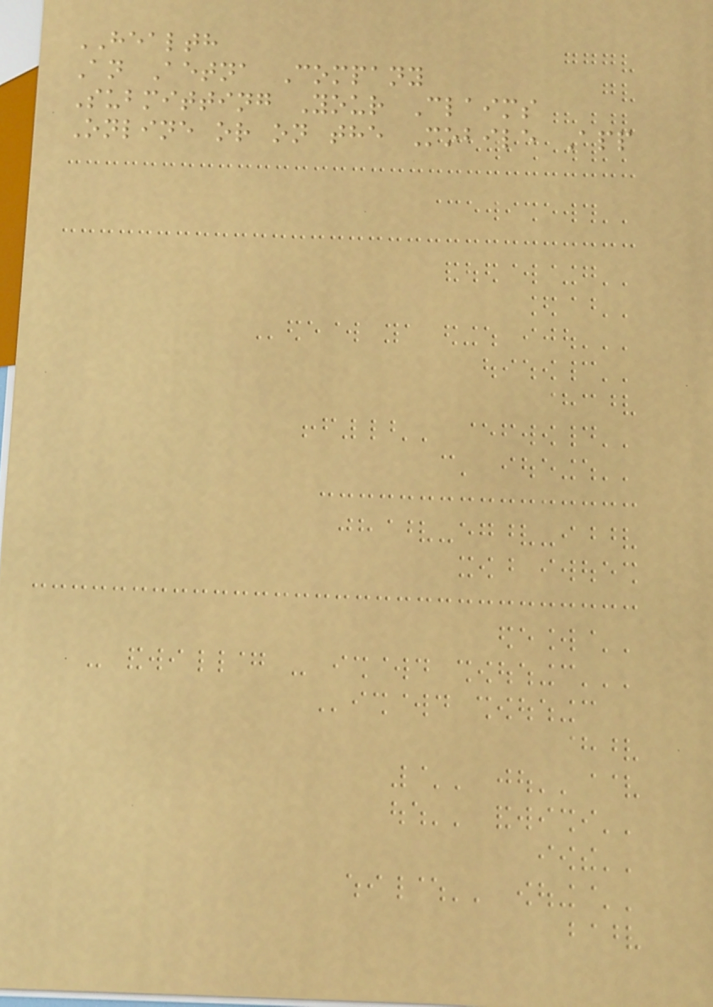HEALTH
An Aetna Company
Submitting Your Claims
Online or on the Mobile App
